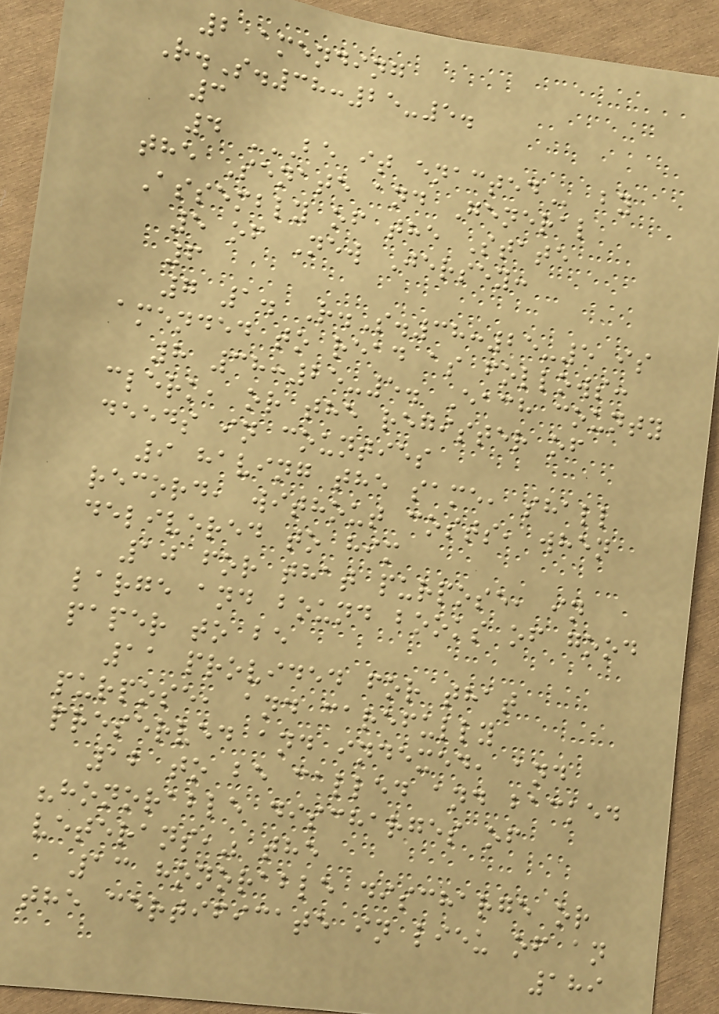2 amending
R.S.38:25-5.
3
4 BE IT ENACTED by
the Senate and General
Assembly of the State
5 of New Jersey:
6
7 1. R.S.38:25-5 is
amended to read as follows:
8 38:25-5. Each county
clerk, or the register of
deeds in counties
9 having the same, shall
record, without costs, when
delivered to him
10 for that purpose, in
large and bound books of good
paper to be
11 provided for that
purpose, and carefully
preserved and indexed, and
12 to be called and backed
"honorable discharges of
veterans," the
13 honorable discharge or
the certificate in lieu of an
189
